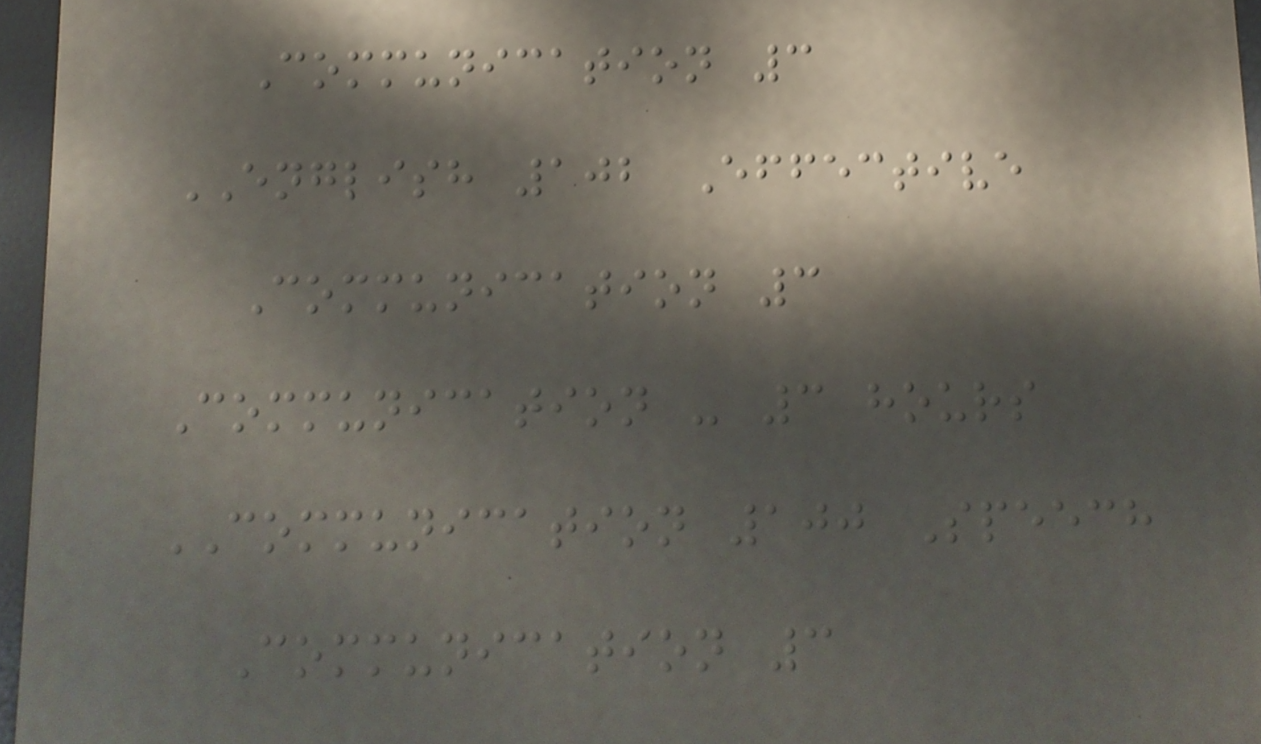Communication 3
ENGLISH 102 Effective
Communication 3
Communication - 3 hours
COMMUNICATION 100 Speech
Communication 3
